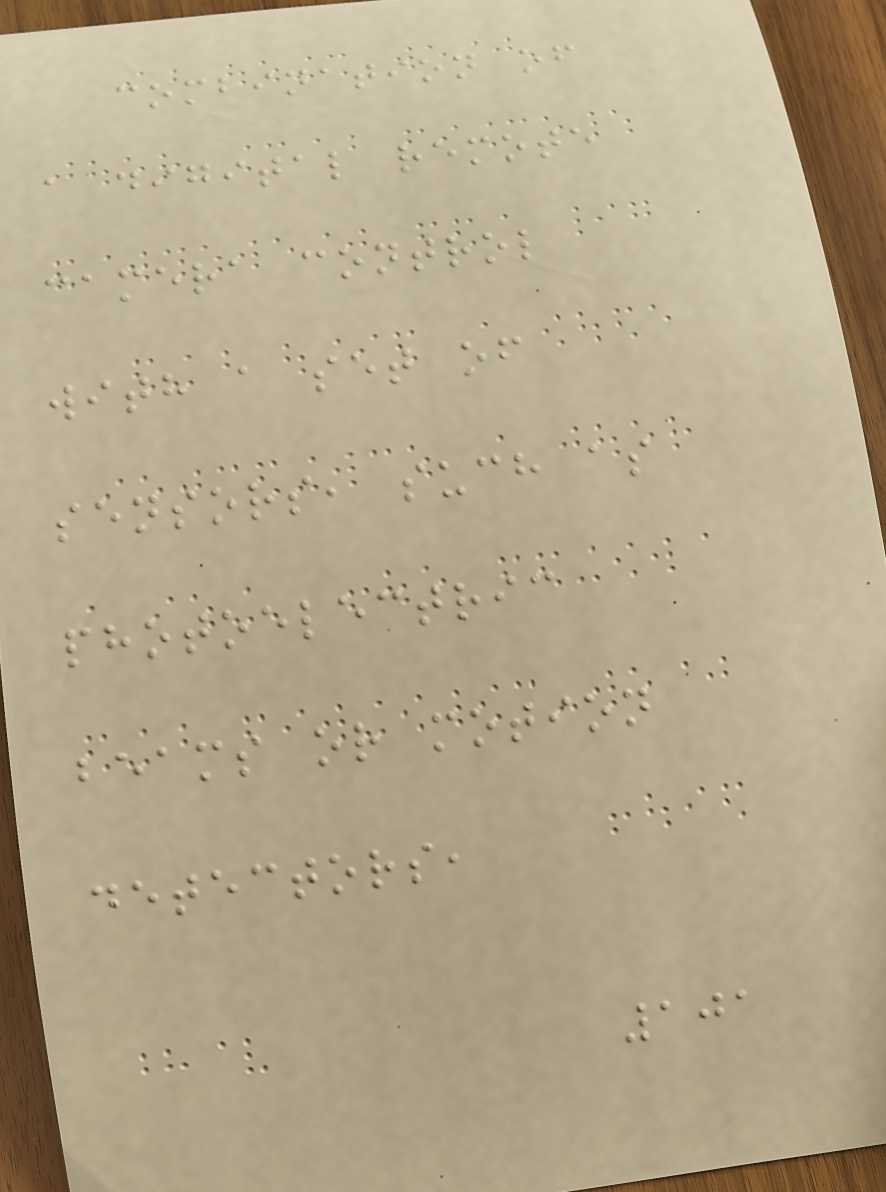combination of
a digital remote
camera control
with a set of
sensors, such as
photoelectric
beams or motion
detectors,
101
